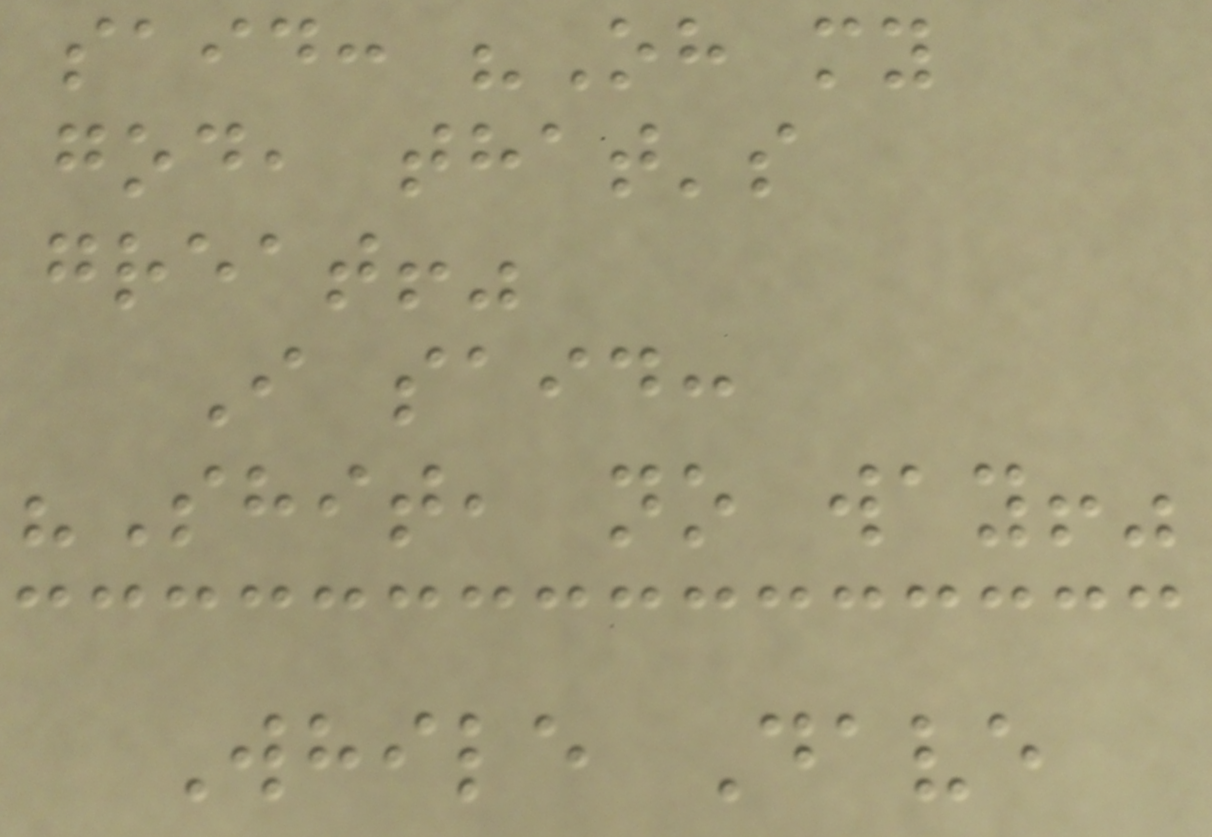said: "Oh my
god, that's
great!"
I said:
"Shit, no way!"
While Dave
